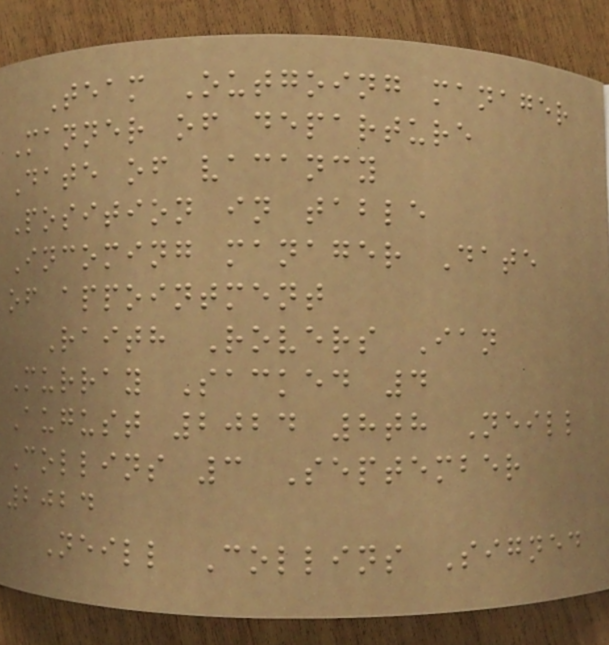Team Outgoing manager
Manner of departure
Date of vacancy
Position in table
Incoming manager Date
of appointment
Raith Rovers Ian
Murray Sacked 4
August 2024 8th Neill
Collins 3 September
2024
Neill Collins Signed
